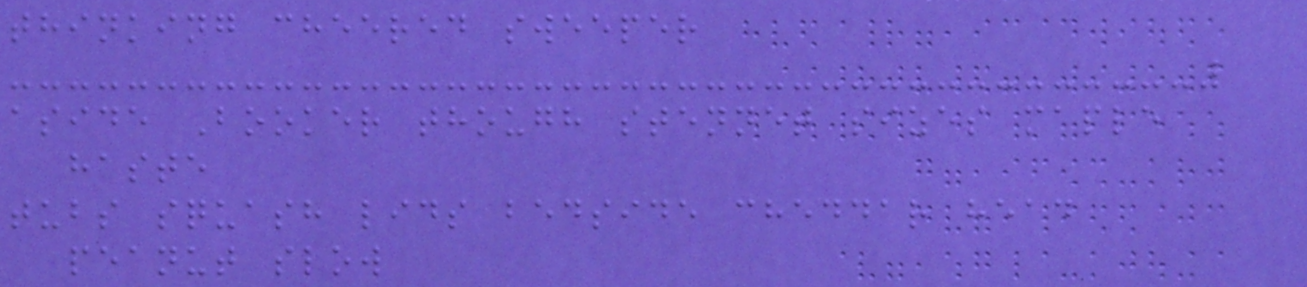thinking cheered sweeper
aside Booker though stennet sizes maple
haste
tubs squash lids bedside cheddar head
peanut slow
